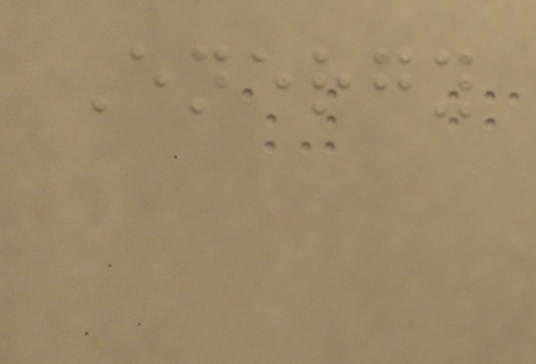Energy
